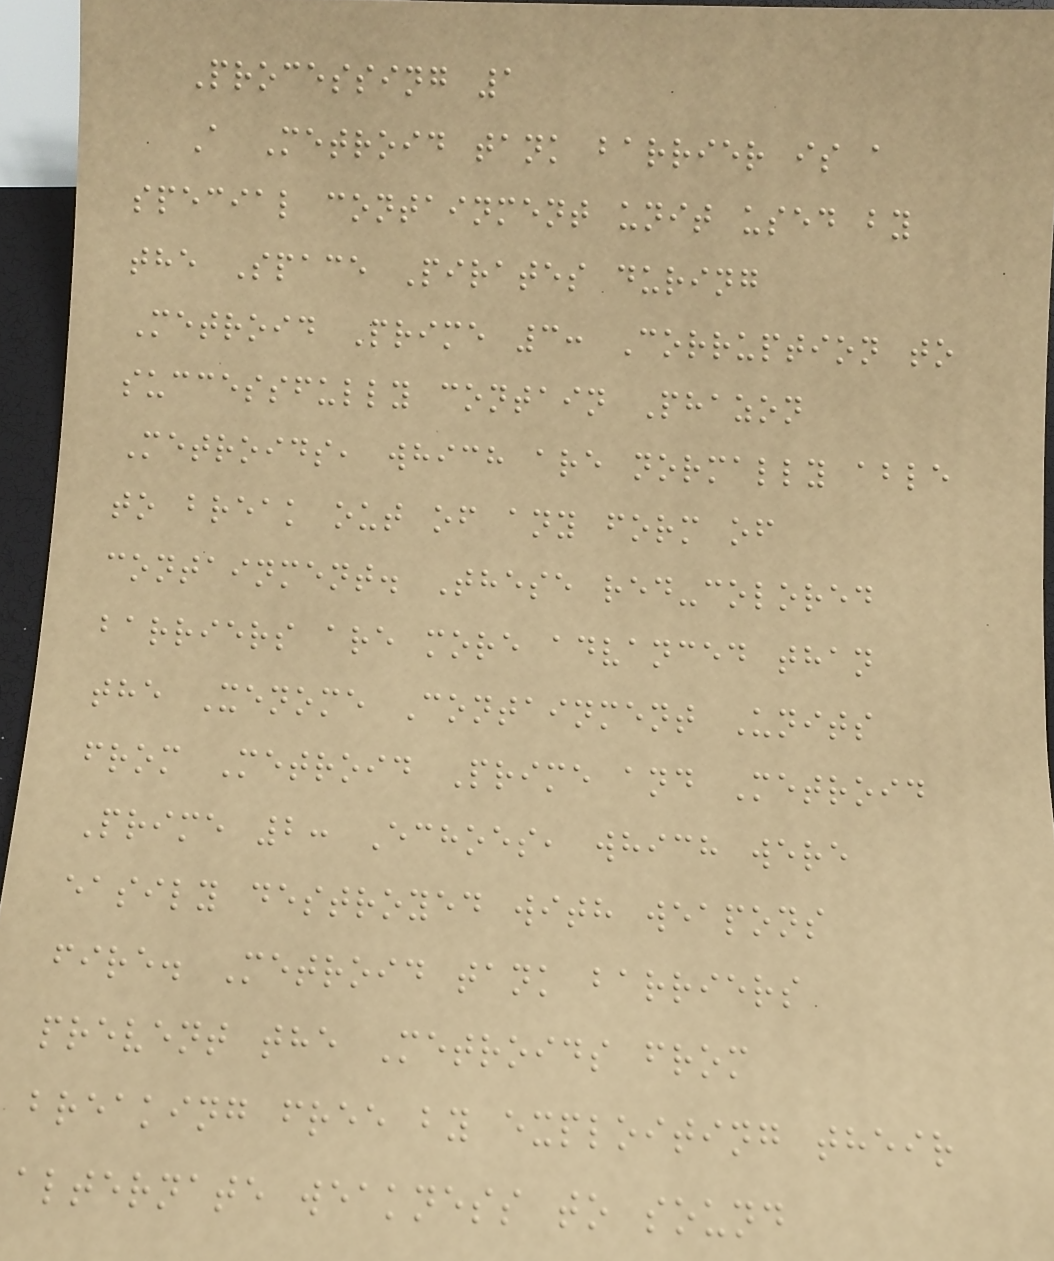Processing 1
A Metroid tank barrier is a
special containment unit used by
the Space Pirates during
Metroid Prime 3: Corruption to
successfully contain Phazon
Metroids, which are normally able
to break out of any form of
containment. These red-colored
barriers are more advanced than
the Xenome Containment Units
from Metroid Prime and Metroid
Prime 2: Echoes, which were
easily destroyed with weapons
fire. Metroid tank barriers
prevent the Metroids from
breaking free by exploiting their
alternate weakness to sound
